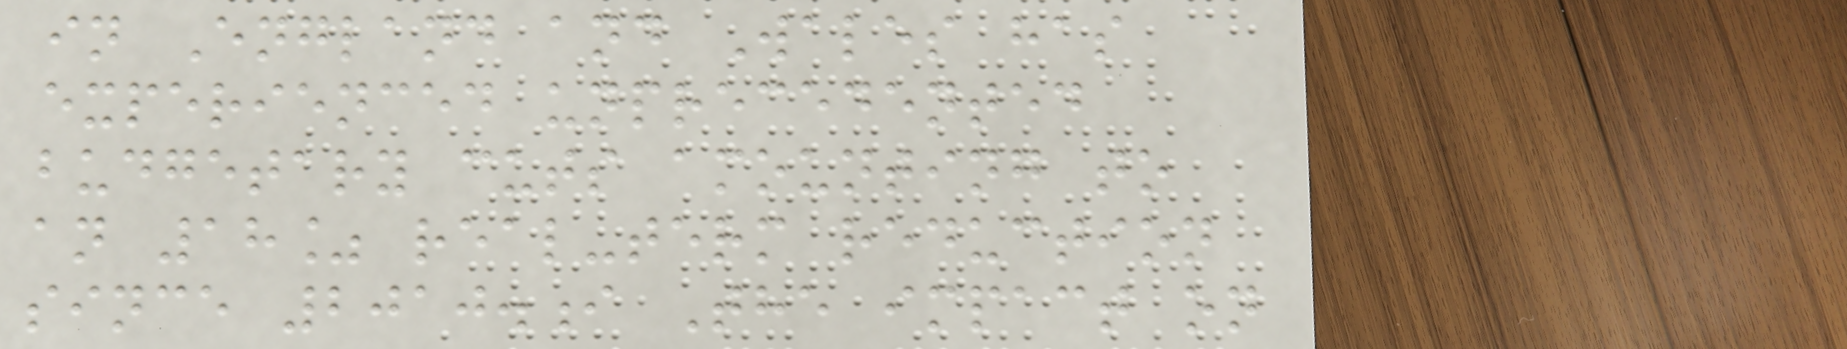in England and Wales has
experienced unprecedented
budgetary cuts amounting to
an 18% real-term reduction
since 2010.i The impact on
